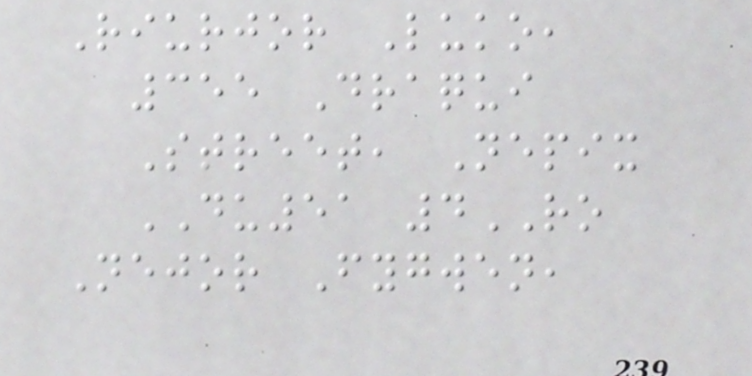Riurjor Luko,
355 Draqui
Street, Nepix
DU51 4RO
Nejor Fygwen,
